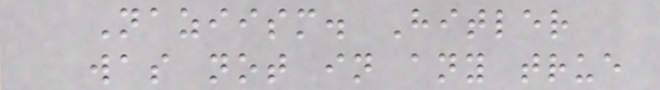Naziism. Hitler
was not in any true
